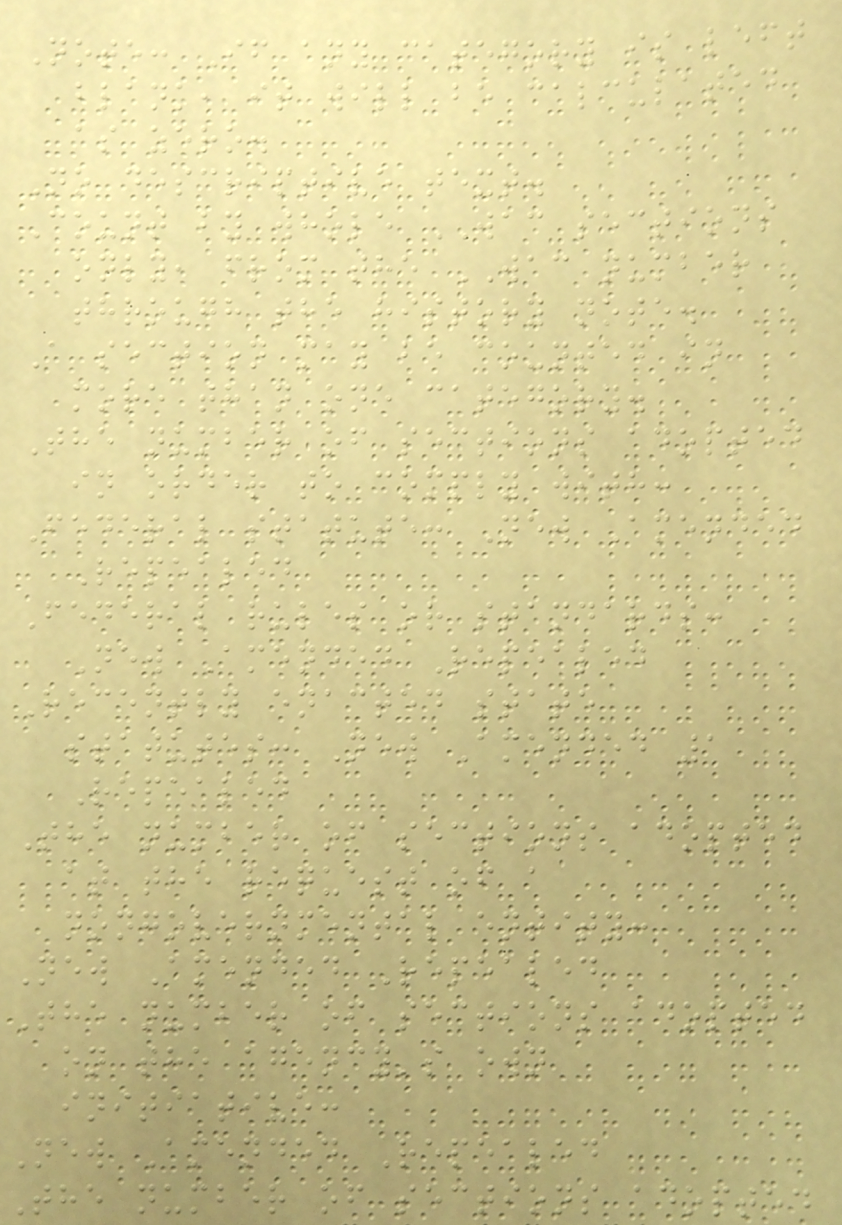Note: If any category is left
blank, it will be calculated
as zero.
No descriptive text.
Count by whole WAC sections
only, from the WAC number
through the history note.
A section may be counted in
more than one category.
The number of sections adopted
in order to comply with:
Federal statute: New Amended
Repealed
Federal rules or standards:
New Amended Repealed
Recently enacted state
statutes: New Amended 1
Repealed
The number of sections adopted
at the request of a
nongovernmental entity:
New Amended Repealed
The number of sections adopted
on the agency's own
initiative:
New Amended Repealed
The number of sections adopted
